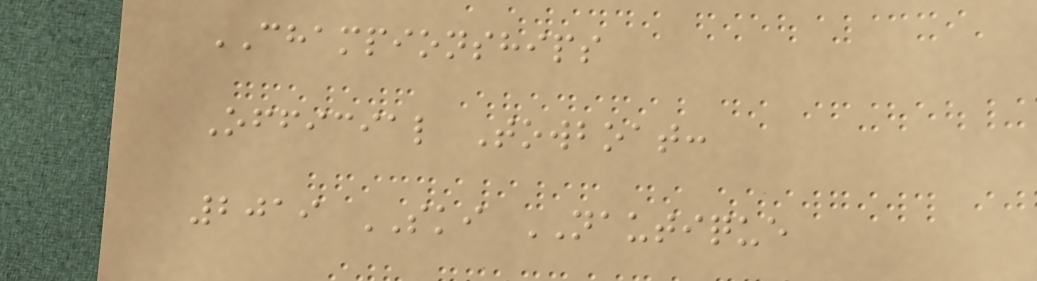CHAMPIONSHIPS
Official Towboat:
2019 SKI NAUTIQUE
